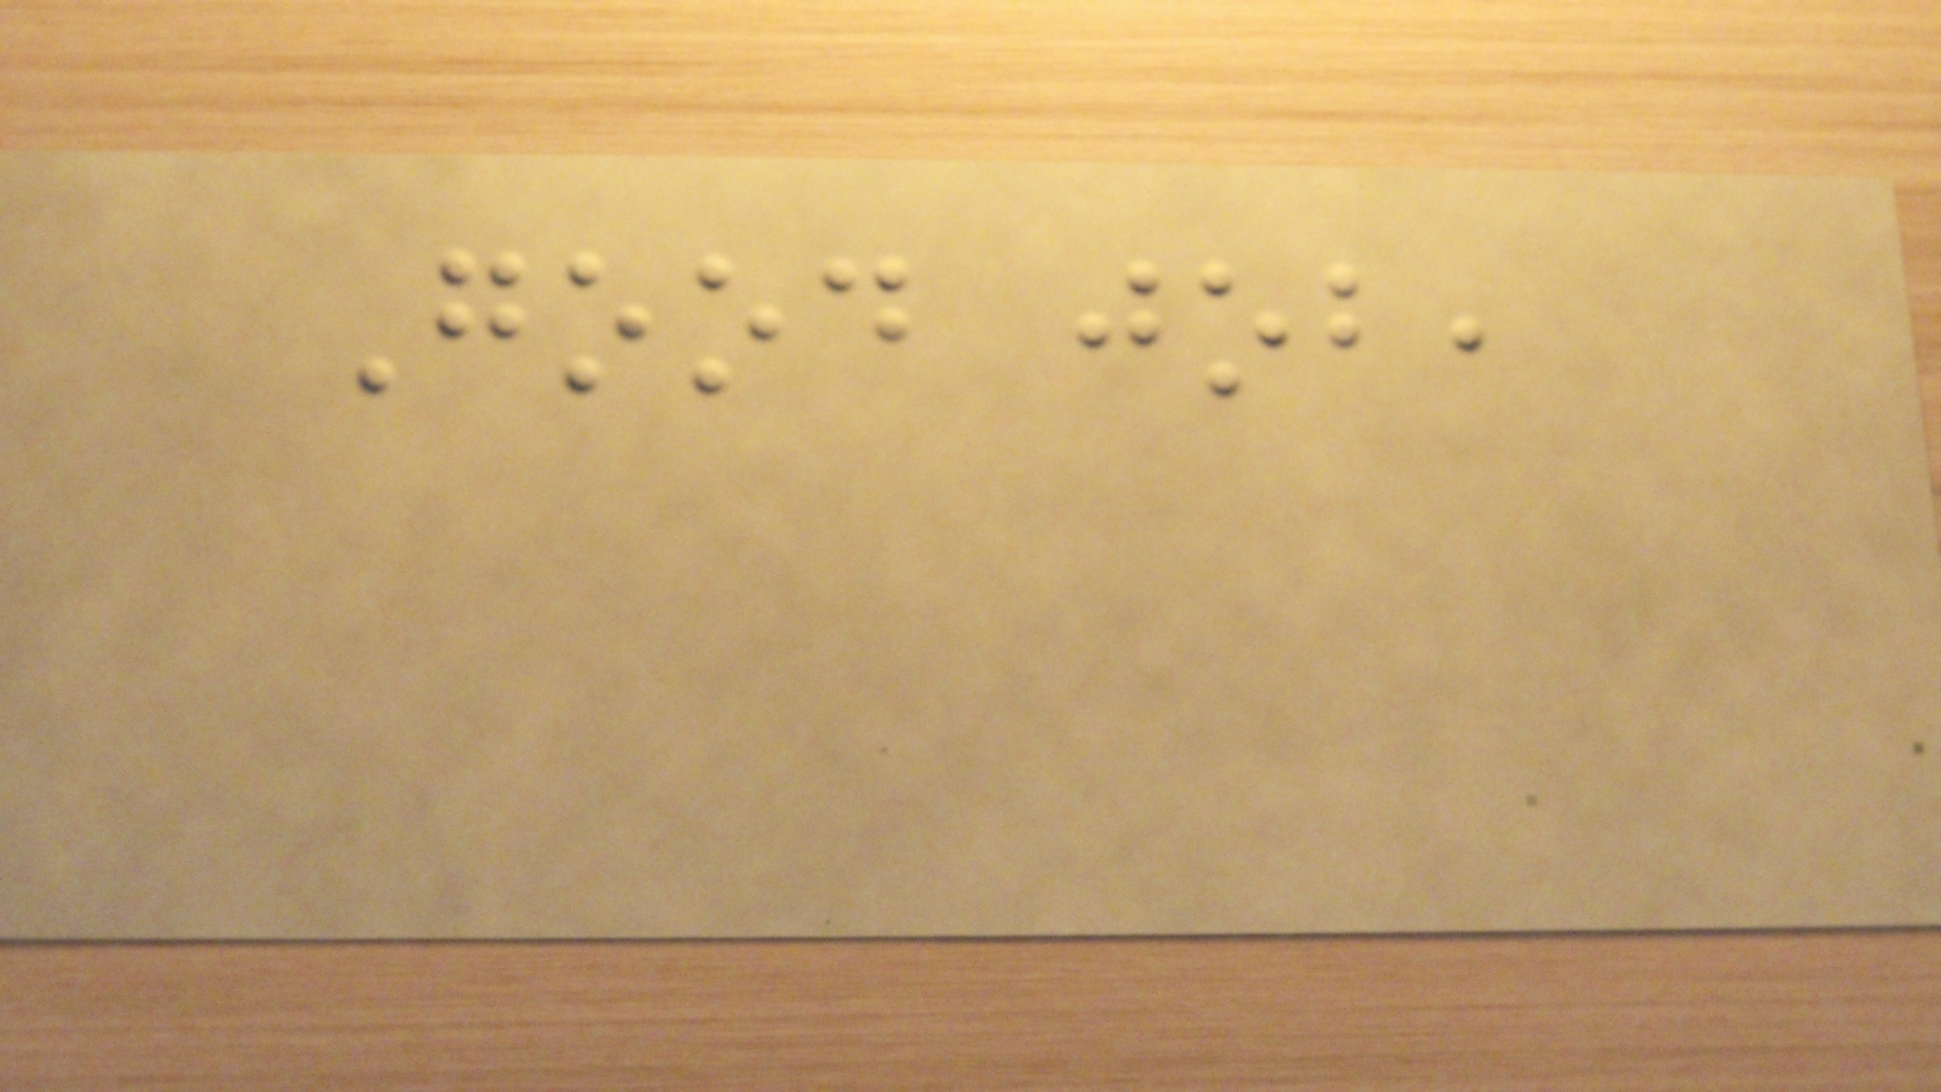Good job,
